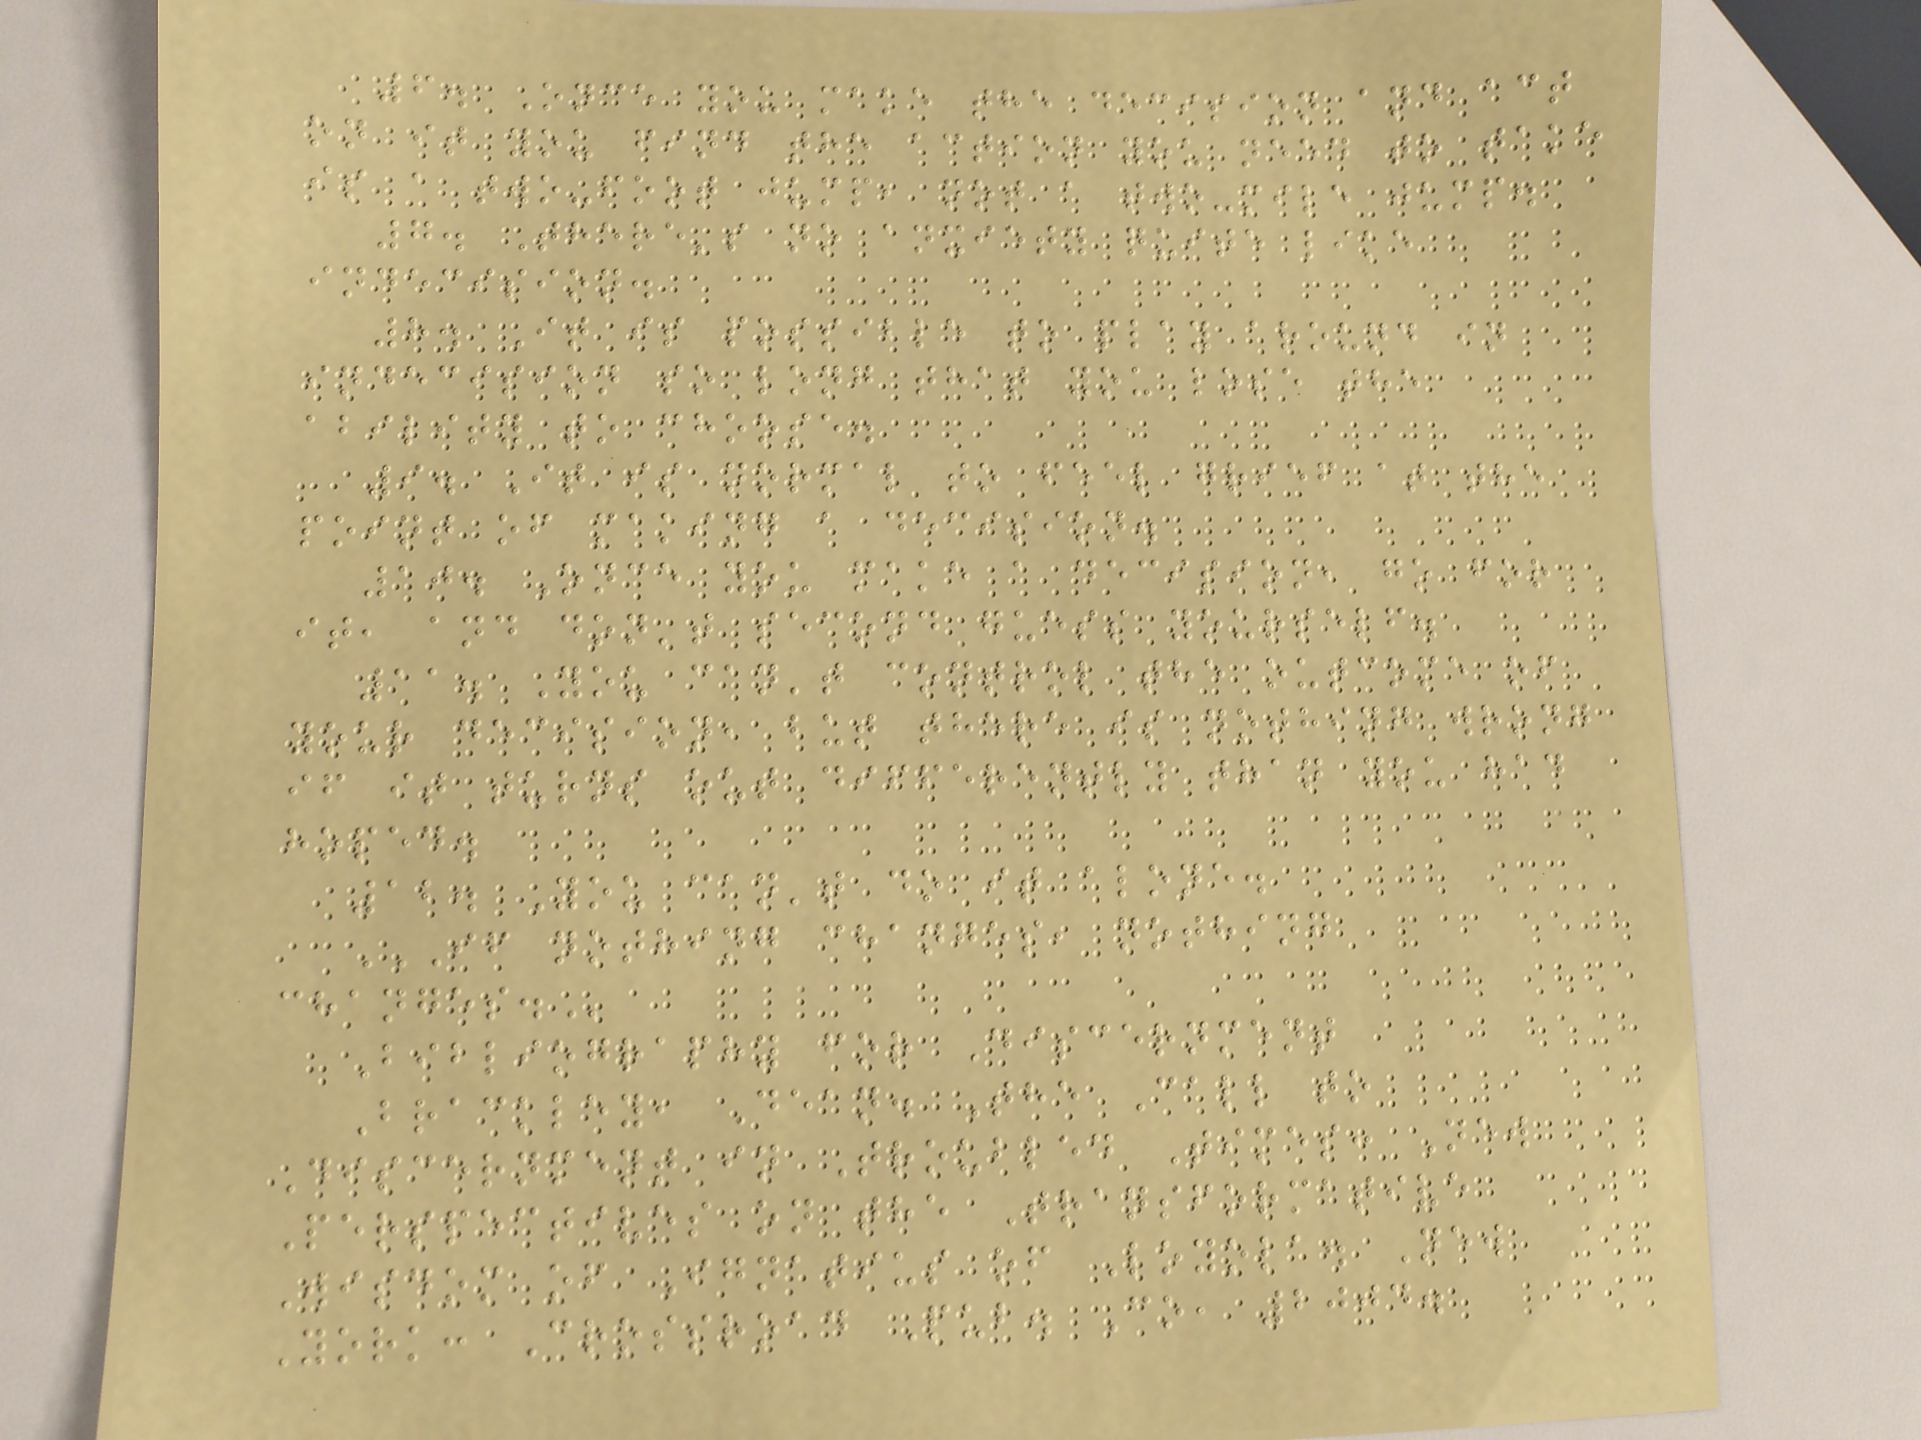6. Once you make the decision and act
on it you find the action you need to take
is a two-foot jump, not a two-mile jump.
7. There's no anxiety quite like
indecision.
8. It is possible to play around in
indecision so long that you lose the
ability to choose.
9. It is normal to feel grief at the
point of making a decision.
10. Once you make a decision, go for
it, and don't second guess yourself.
11. You can't control the outcome of
your decision, but there is nothing wrong
if it turns out differently than you had
hoped.
12. You can't do it alone.
IF NOTHING CHANGES, NOTHING
CHANGES.
Bibliography for Discernment
Brackley, Dean. The Call to
Discernment in Troubled Times: New
Perspectives on the Transformative
Wisdom of Ignatius of Loyola. New
York: Crossroad Pub. Co, 2004.
